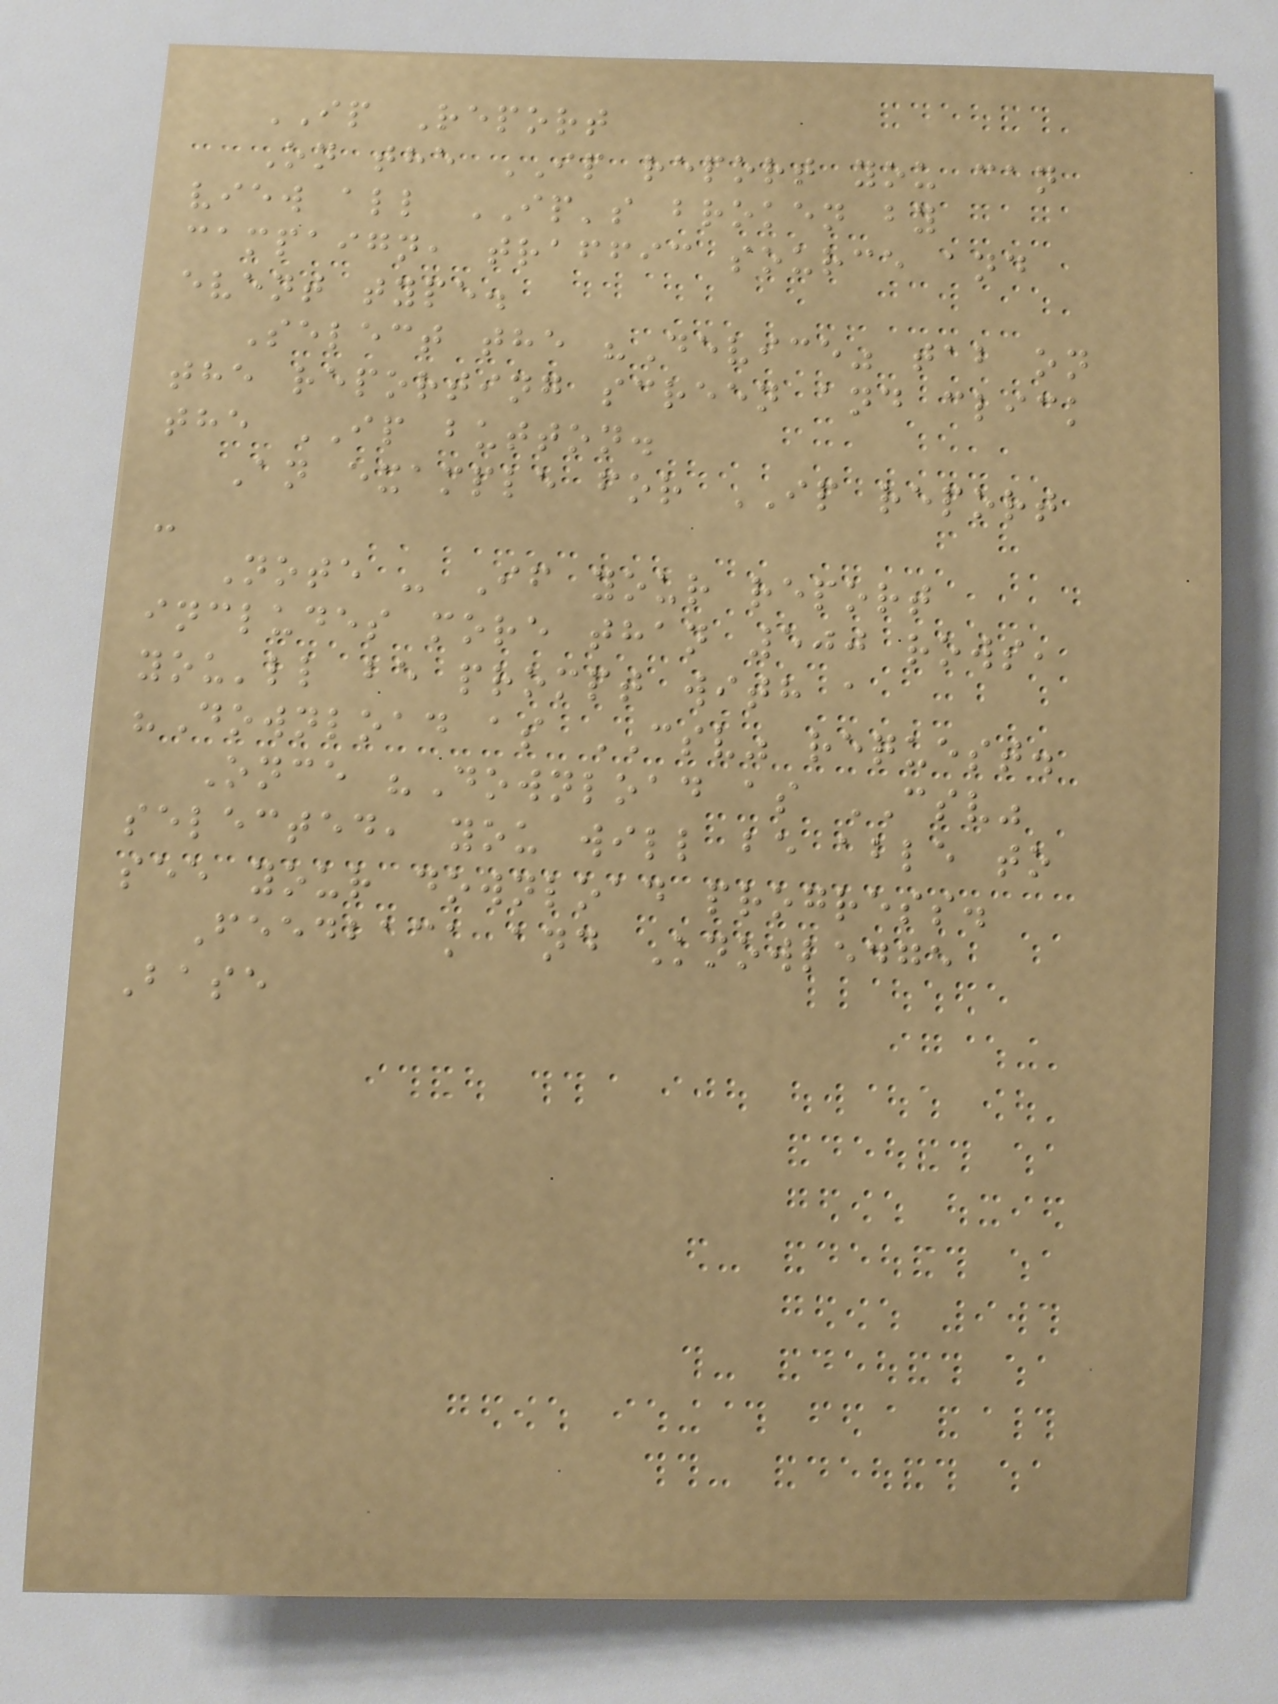IP Report
On the IP report you can
view all IP's broken by
campaign, traffic source and
event type.
Select the "Device" tab on
the reporting screen and click
the IP button.
An example for IP report
-
Note - If your report
includes more than 500 rows,
you'll be prompt with a
"Download as CSV" request.
Once "Download as CSV"
selected, you will be able to
see your download progress.
Feedback and Knowledge
Base
